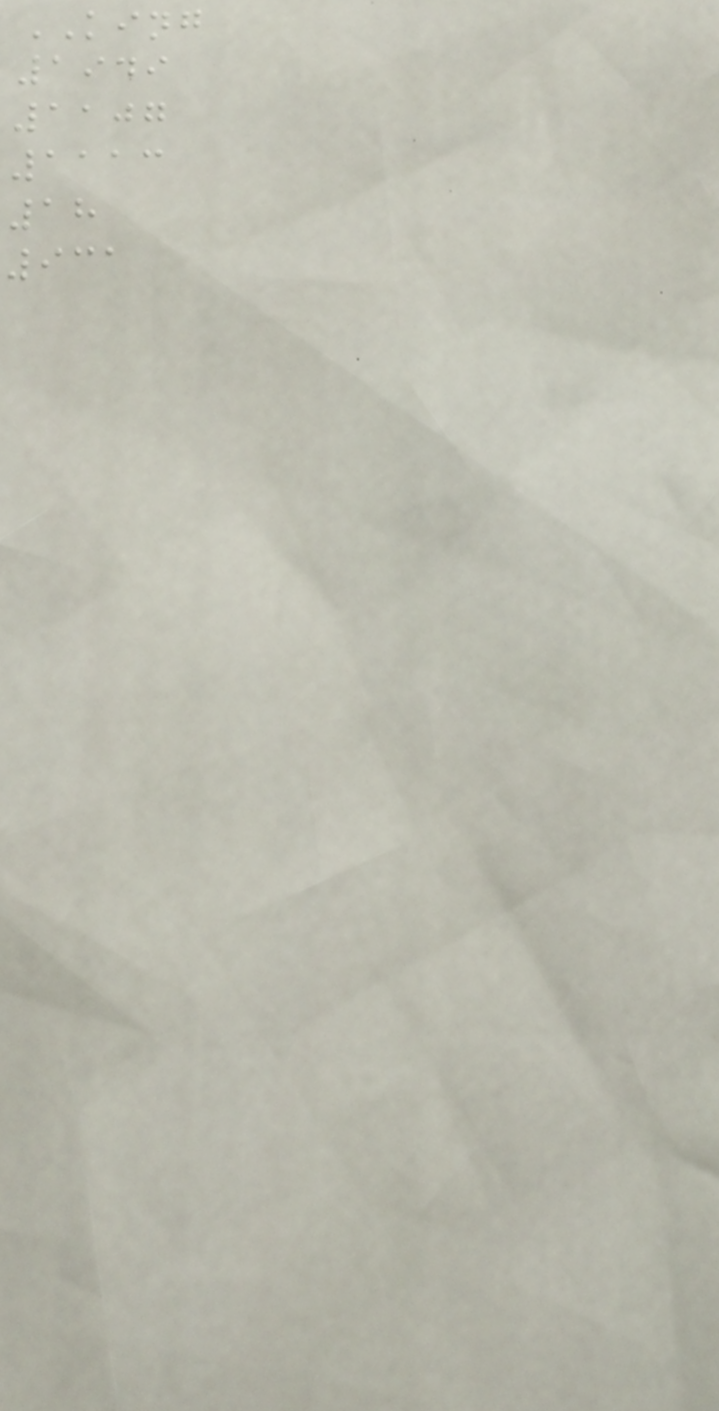KING
1949
1107
1113
18
931
